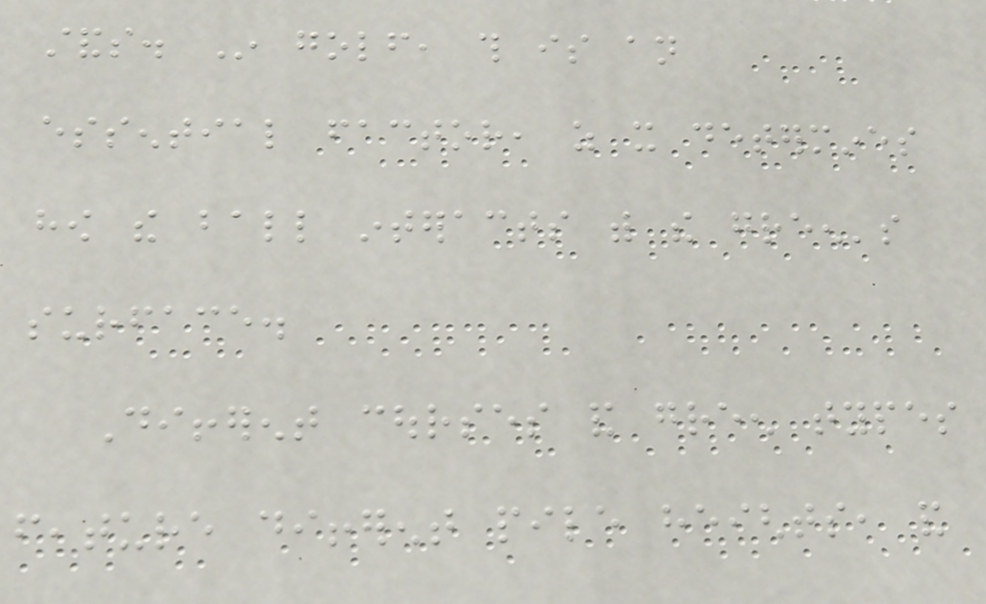stands. In golf, this is an
essential factor, as it determines
how the ball interacts with the green's
surface.
Different courses and green types
feature different pile heights, and
